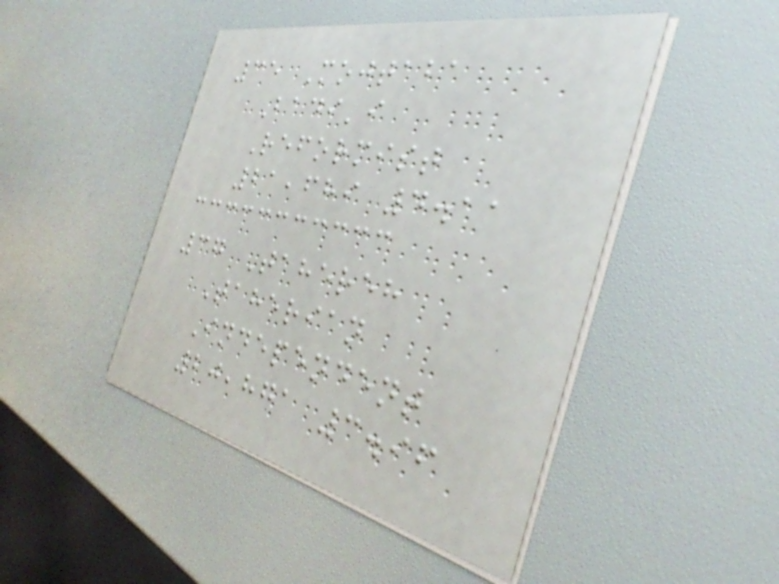35 Mojtaba
Badi'i
Reformist
21,689 4.11
37 Tahereh
Taherian
Independent
20,871 3.96
